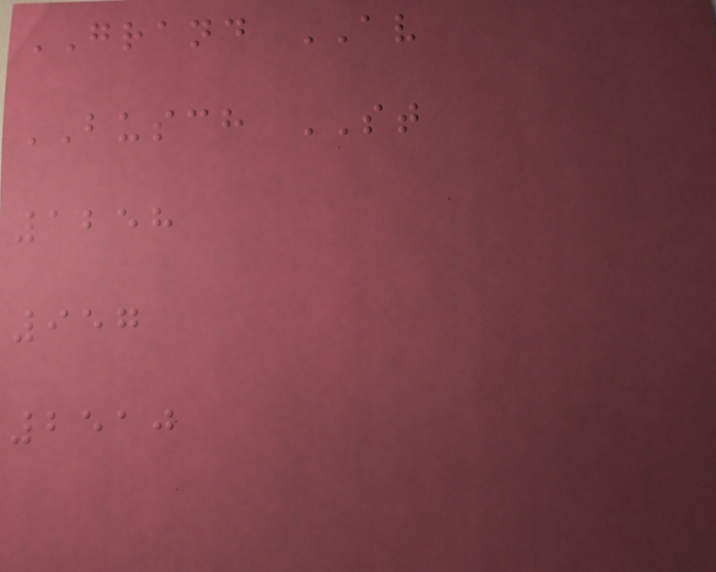GRAND AV
BUSCH ST
1258
957
2510
